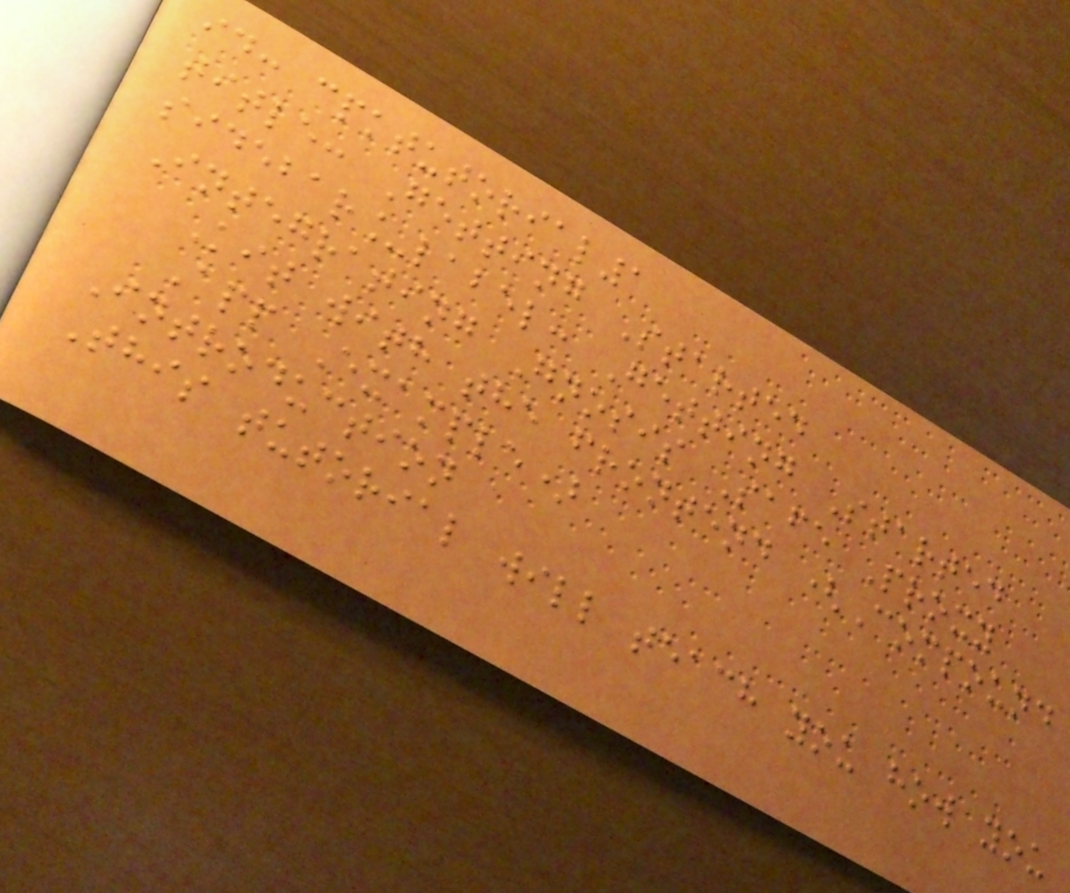id: cpktutorial1
title: Getting Started
sidebar_label: Getting Started
Integrating Gnosis Safe Proxy
Kit with the frontend (Compound
App Example)
Introduction
This tutorial will teach you how you
